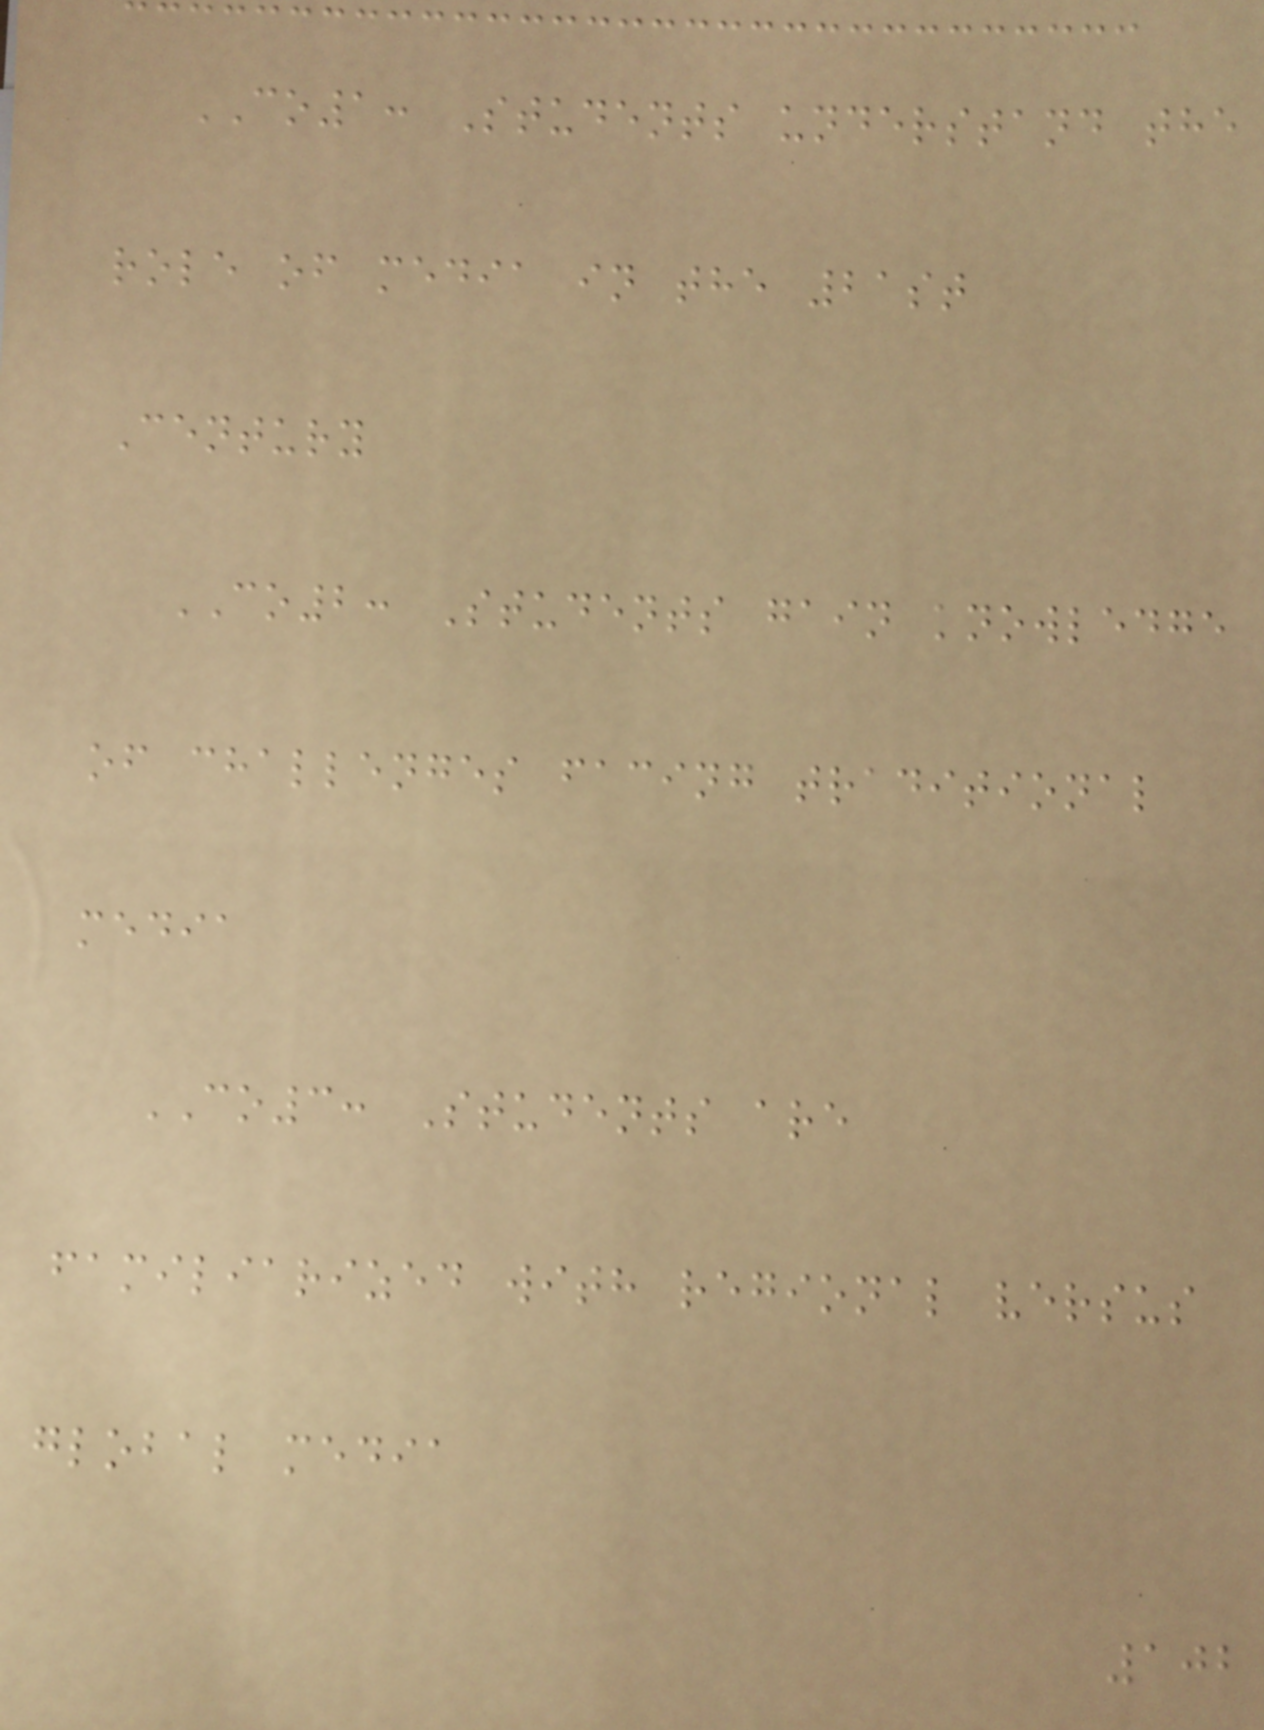CO1: Students understand the
role of media in the 21st
Century
CO2: Students gain knowledge
of challenges facing traditional
media
CO3: Students are
familiarized with regional versus
global media
102
